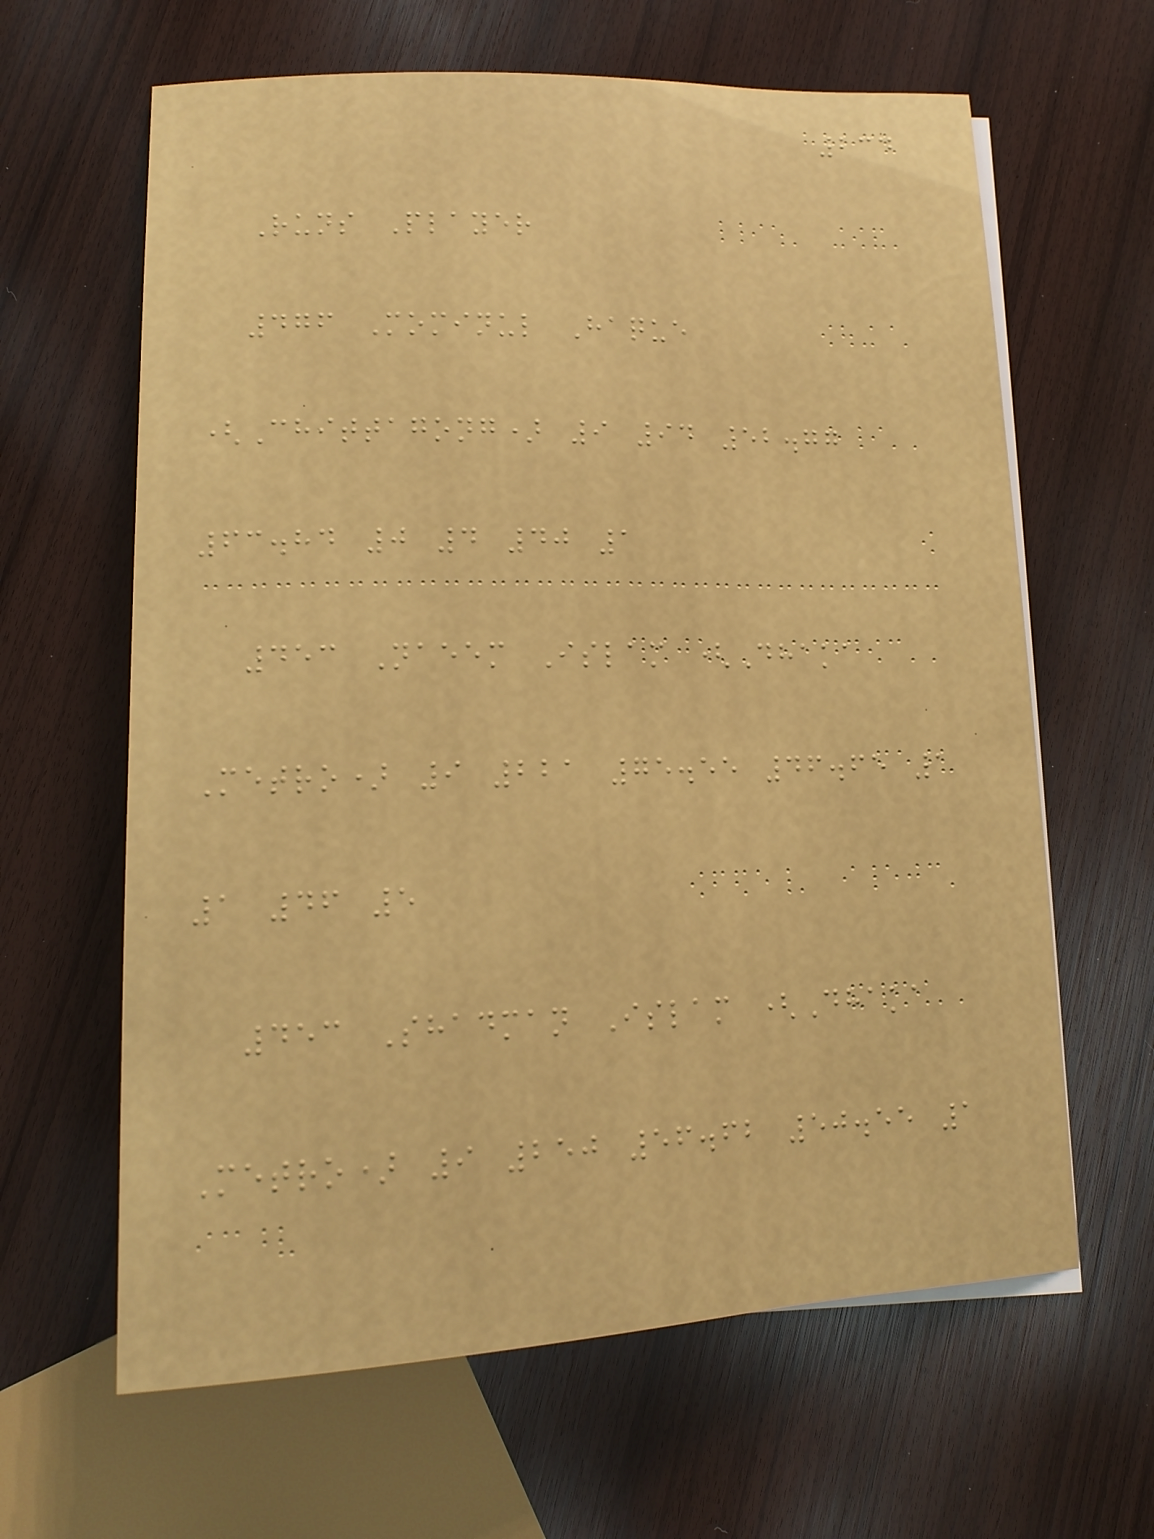234
Runs Player
476 Mominul Haque
(Chittagong) 9 94 52.77
63.84 0 4 40 1
453 Naeem Islam (Dhaka
Metro) 9 221 75.55 46.65 1
1 46 5
453 Shadman Islam (Dhaka
Metro) 9 250 56.62 50.55 1
